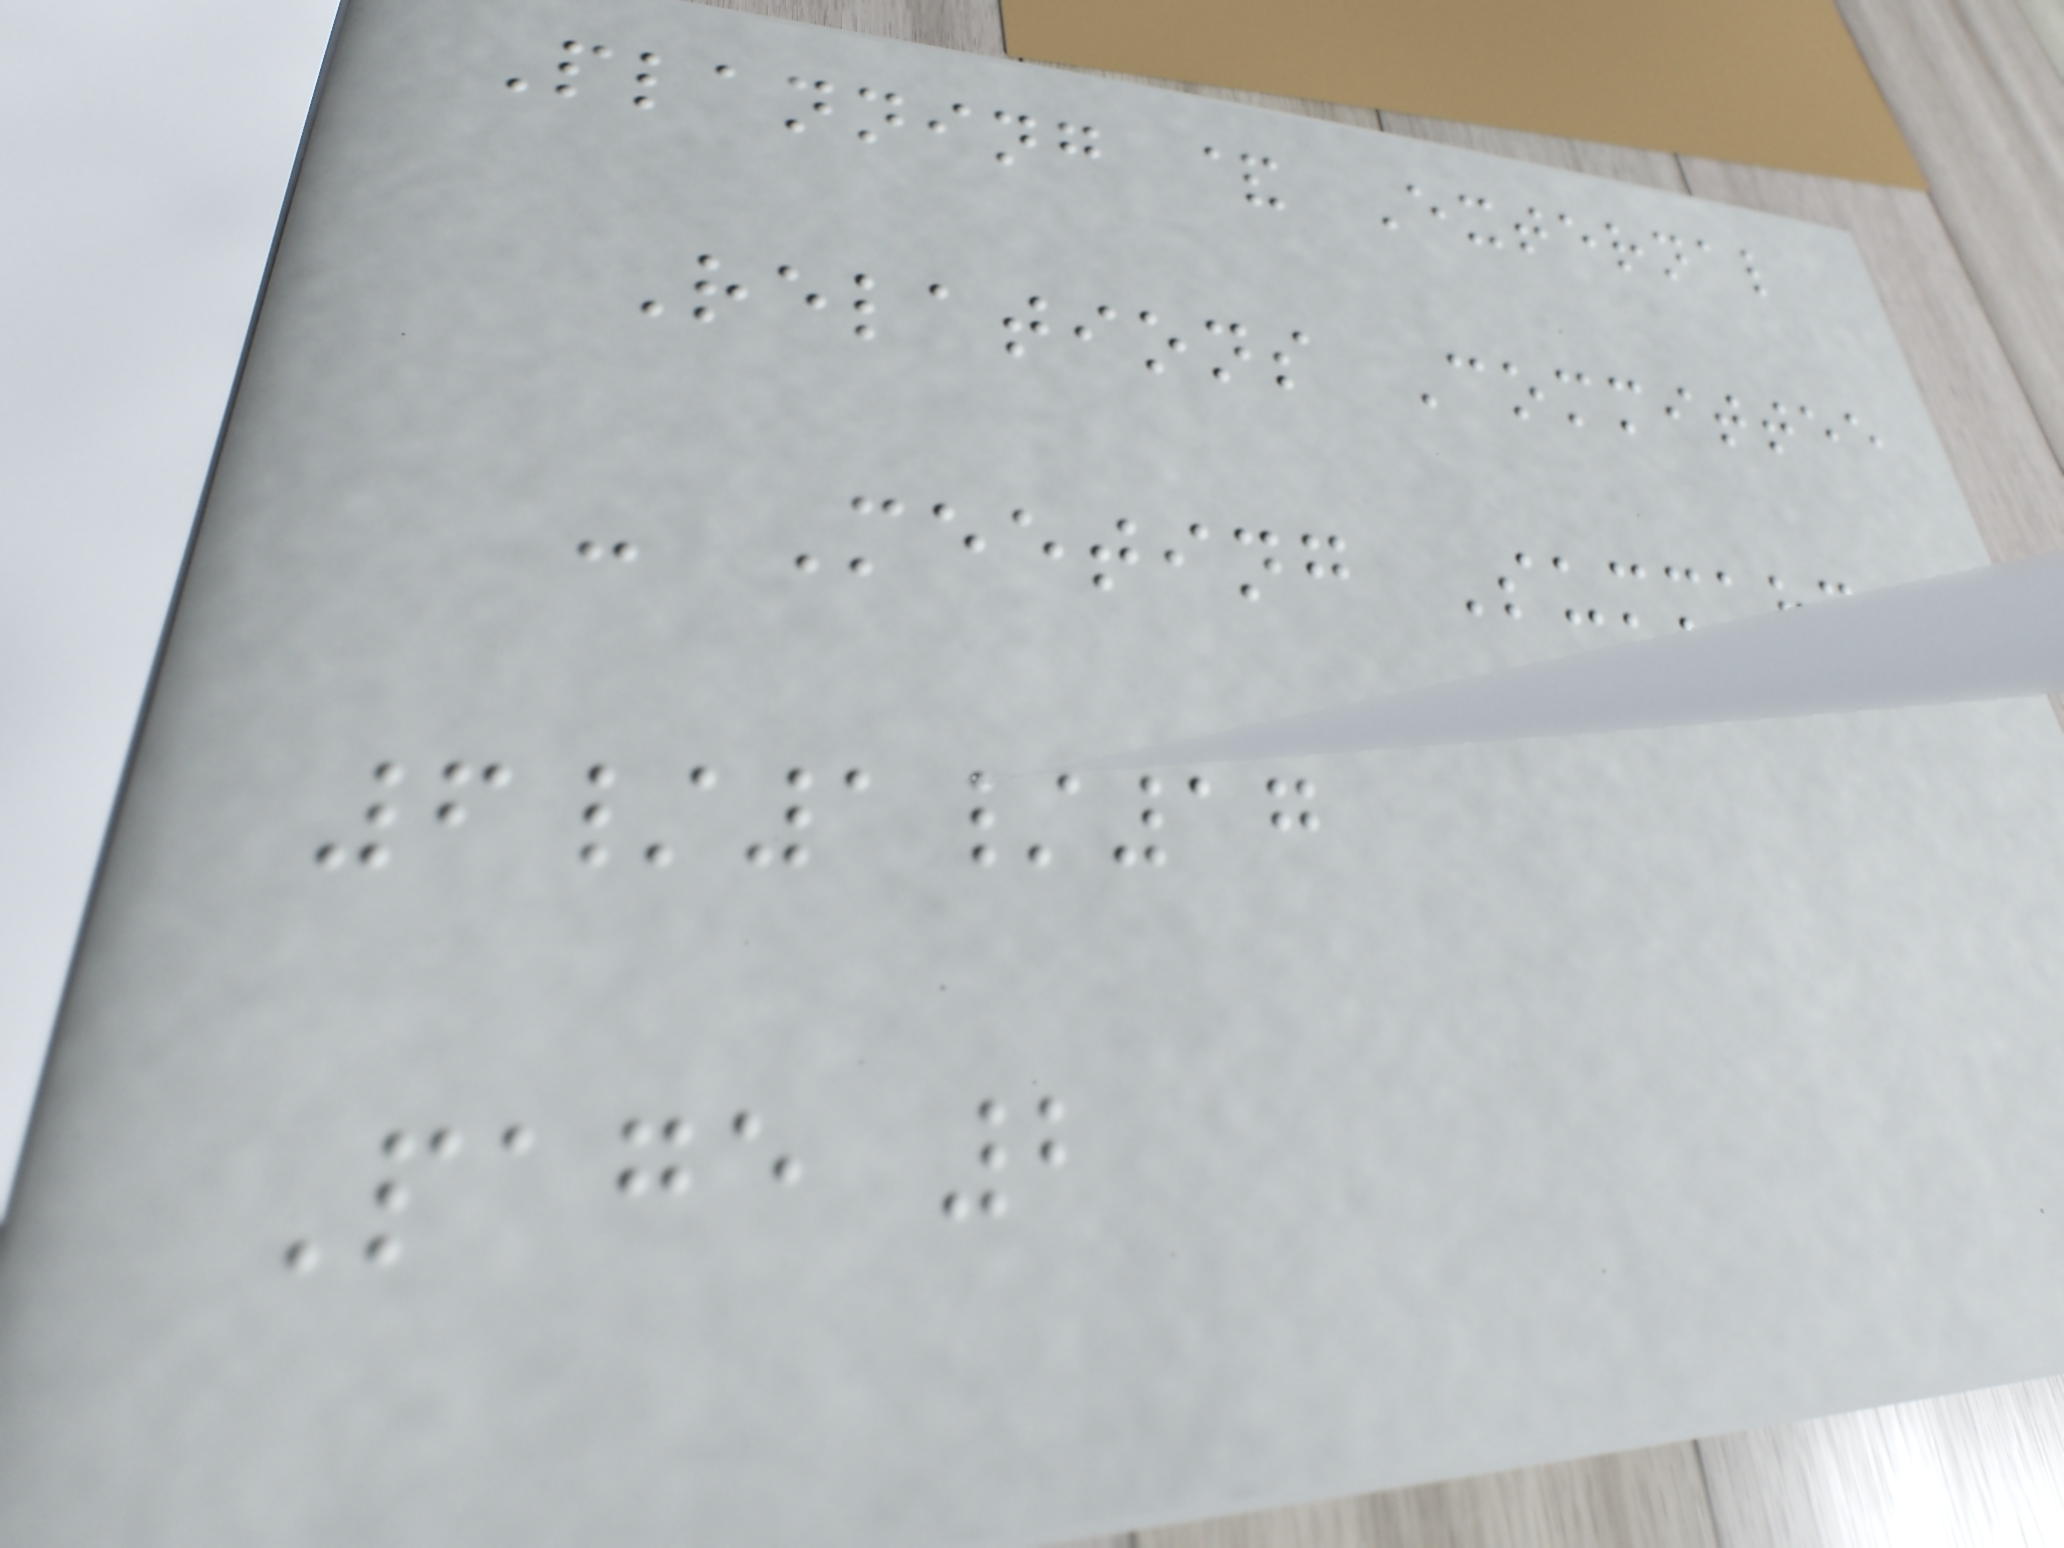Planning & External
Relations Committee
- Meeting Summary
6/1/17
Page 2
